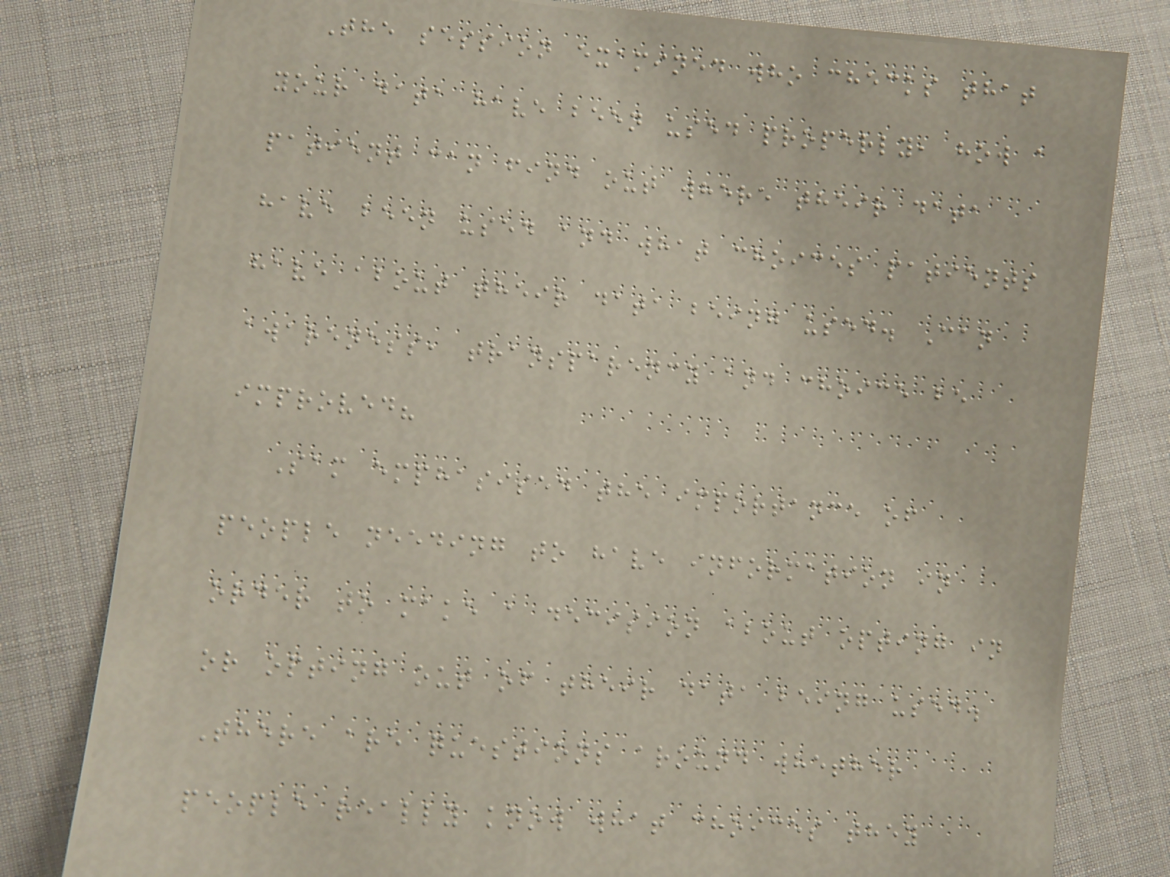The session examined who checks that
your data have been used properly, how a
patient can find out where their data
have been used and what choices patients
have about their data being used. Can
awareness, transparency and choice be
improved?
Sam emphasised the importance of
people needing to have information in
order to make a decision about opting in
or opting out of their data being used.
There are questions around whether
people really know what choices they
